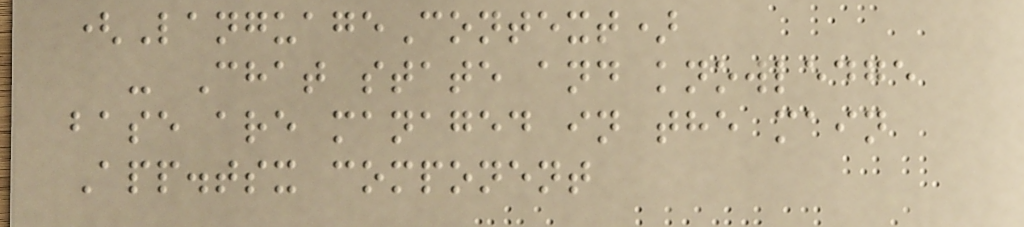(LanguageContext)
- Chat state and knowledge
base are managed in the main
App.tsx component
